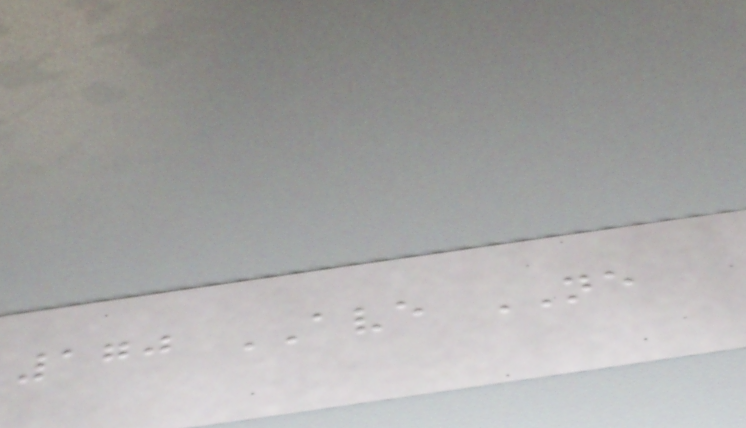170 AVE NE
